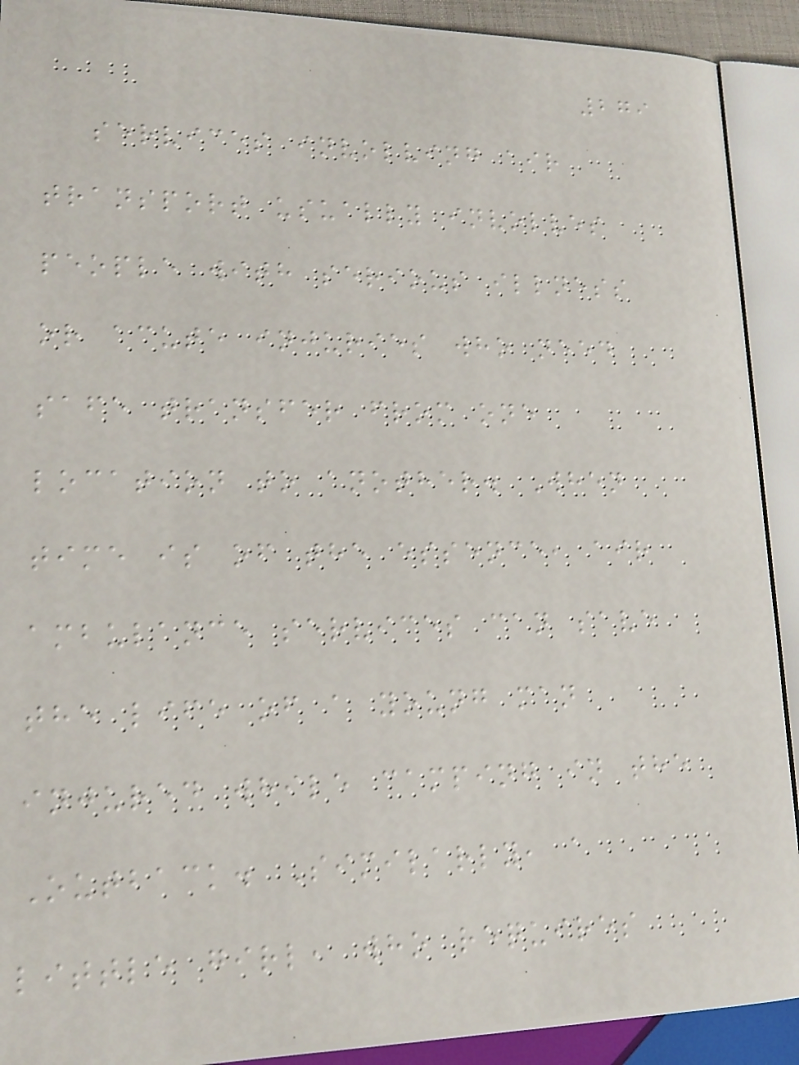279
services involving air
transport usually involves
people with serious illness
or acute injuries who need
safe transfer from one
location to another. When
time is of the essence, air
ambulance services can save
the life of a young man
injured while camping in the
Outback. Similarly, a
little girl, who requires
